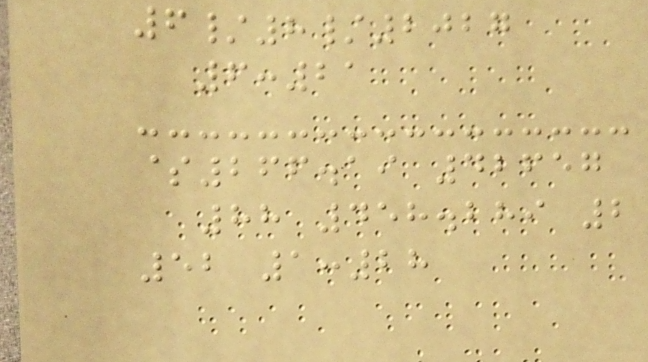6/8/2027
6:21
$266.19 42657
88 458.289 2
52 1:28
